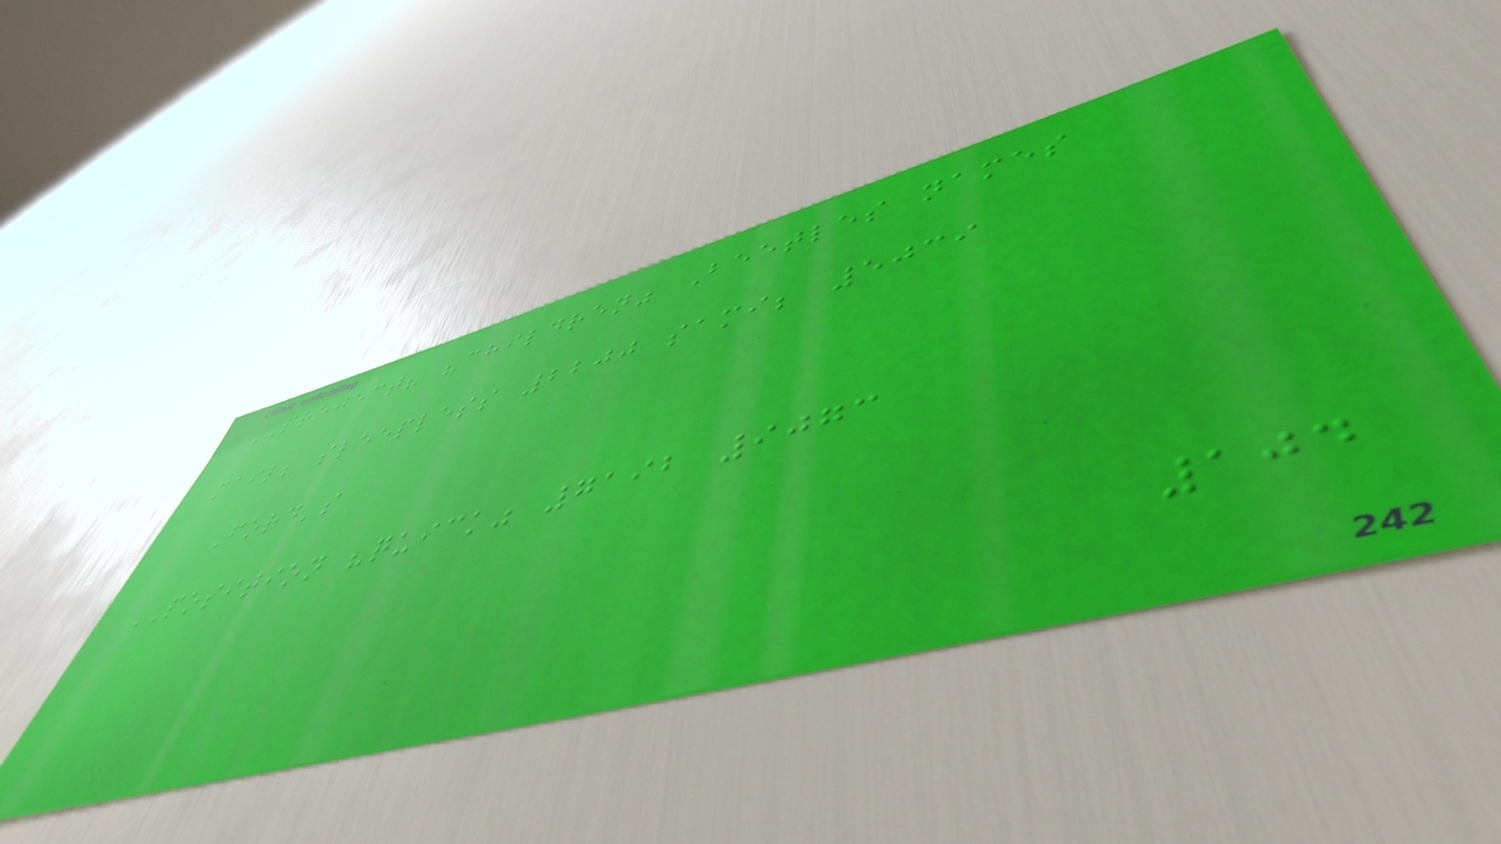PROJECT? "children" Beetles names
mail; sleepless 2200 sami; 5039
Ford's
POSITION "quick" 7192 9073
104
